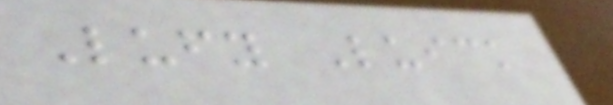Lufy Luick
